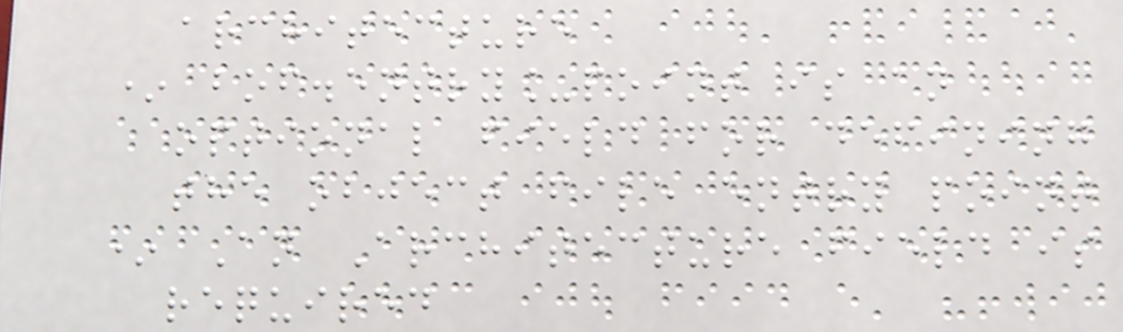architecture
* bof.entry_point is an
optional field for defining
the object file entry point
* An Architecture field is
required
